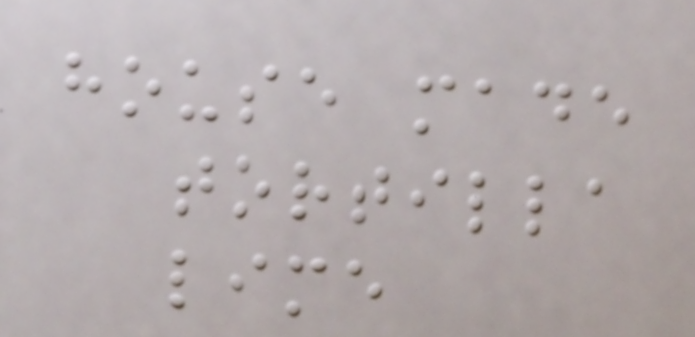house made
tortilla
lime
